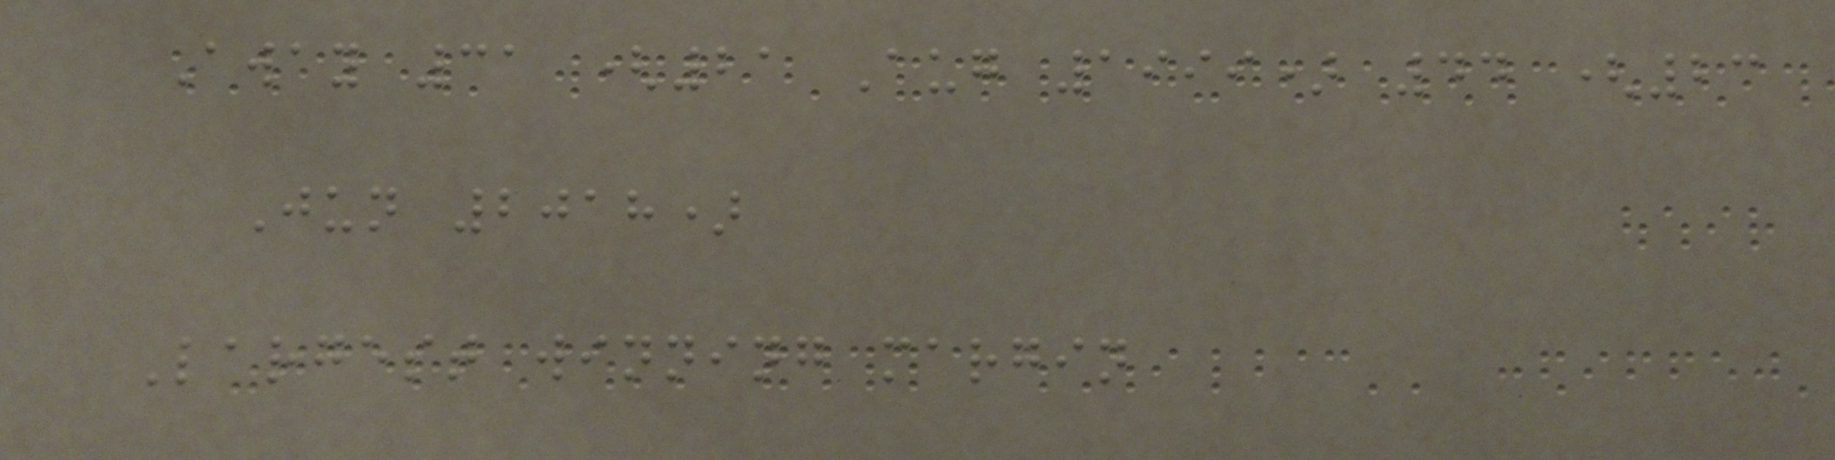Away 31 (21 Aug 1999) 44 (23
Jun 2018)
Largest winning margin
